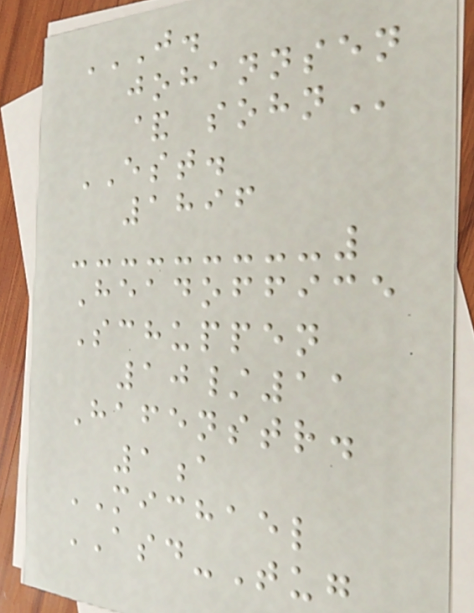J.
JOHANNSEN
& SOHN
EST.
1896
Headoffice
Schuppen
10/11
Hafenstr.
1a
MICHAEL
ASD-Tug
